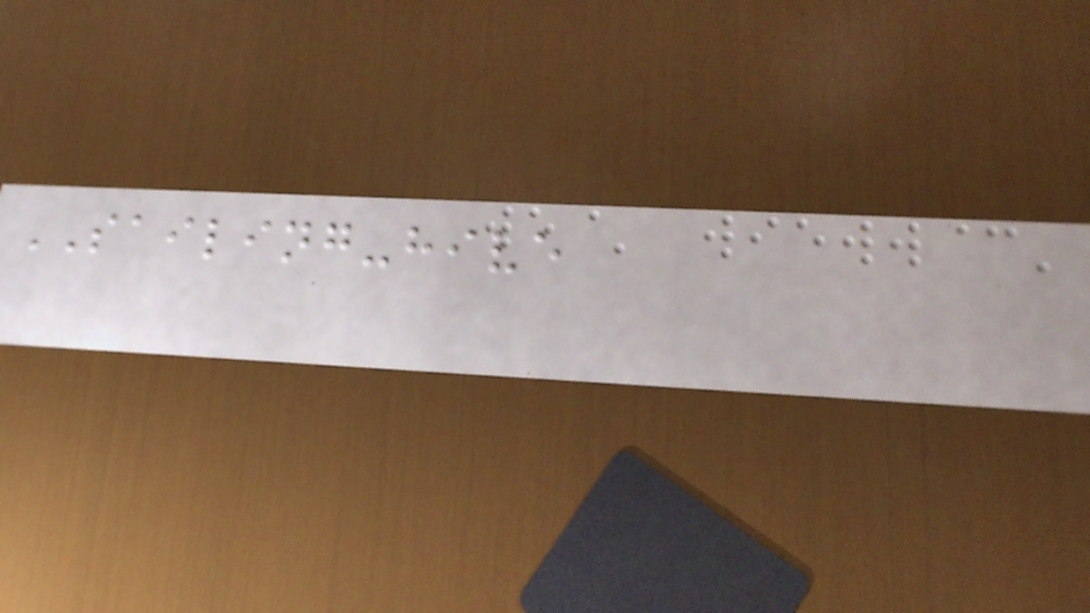SAILING-hive
